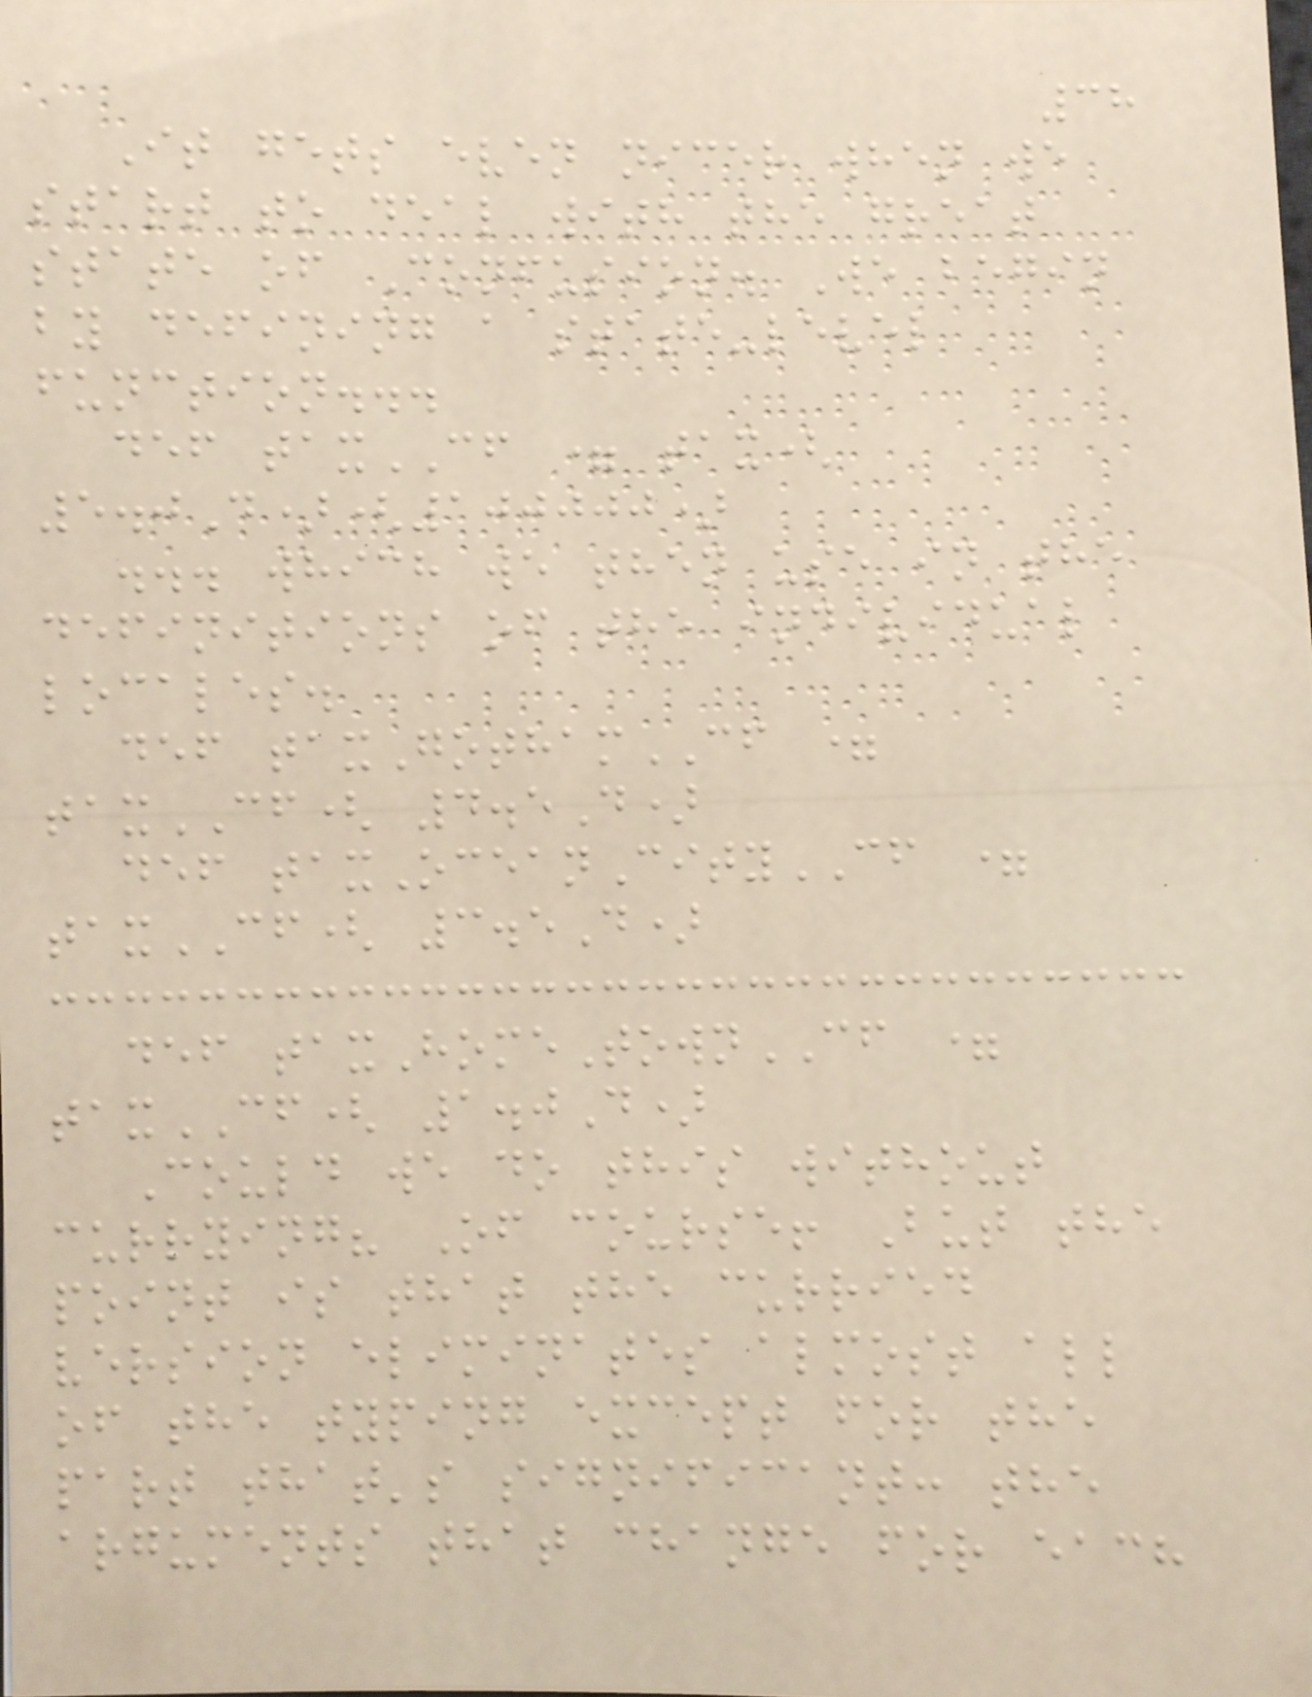38
It gets even nicer when we
start to deal with the great
state of Confusion. We begin
by defining a state-level
function...
def taxCF = tax(
5.0D)(100000)
... which we then use in the
definitions of the individual
locales.
def taxGothamCF =
taxCF( 4.5D)
def taxOceanCityCF =
taxCF( 3.5D)
def taxHomeTownCF =
taxCF( 1.0D)
Could we do this without
currying? Of course! But the
point is that the curried
version eliminates almost all
of the typing except for the
part that's significant: the
arguments that change for each
